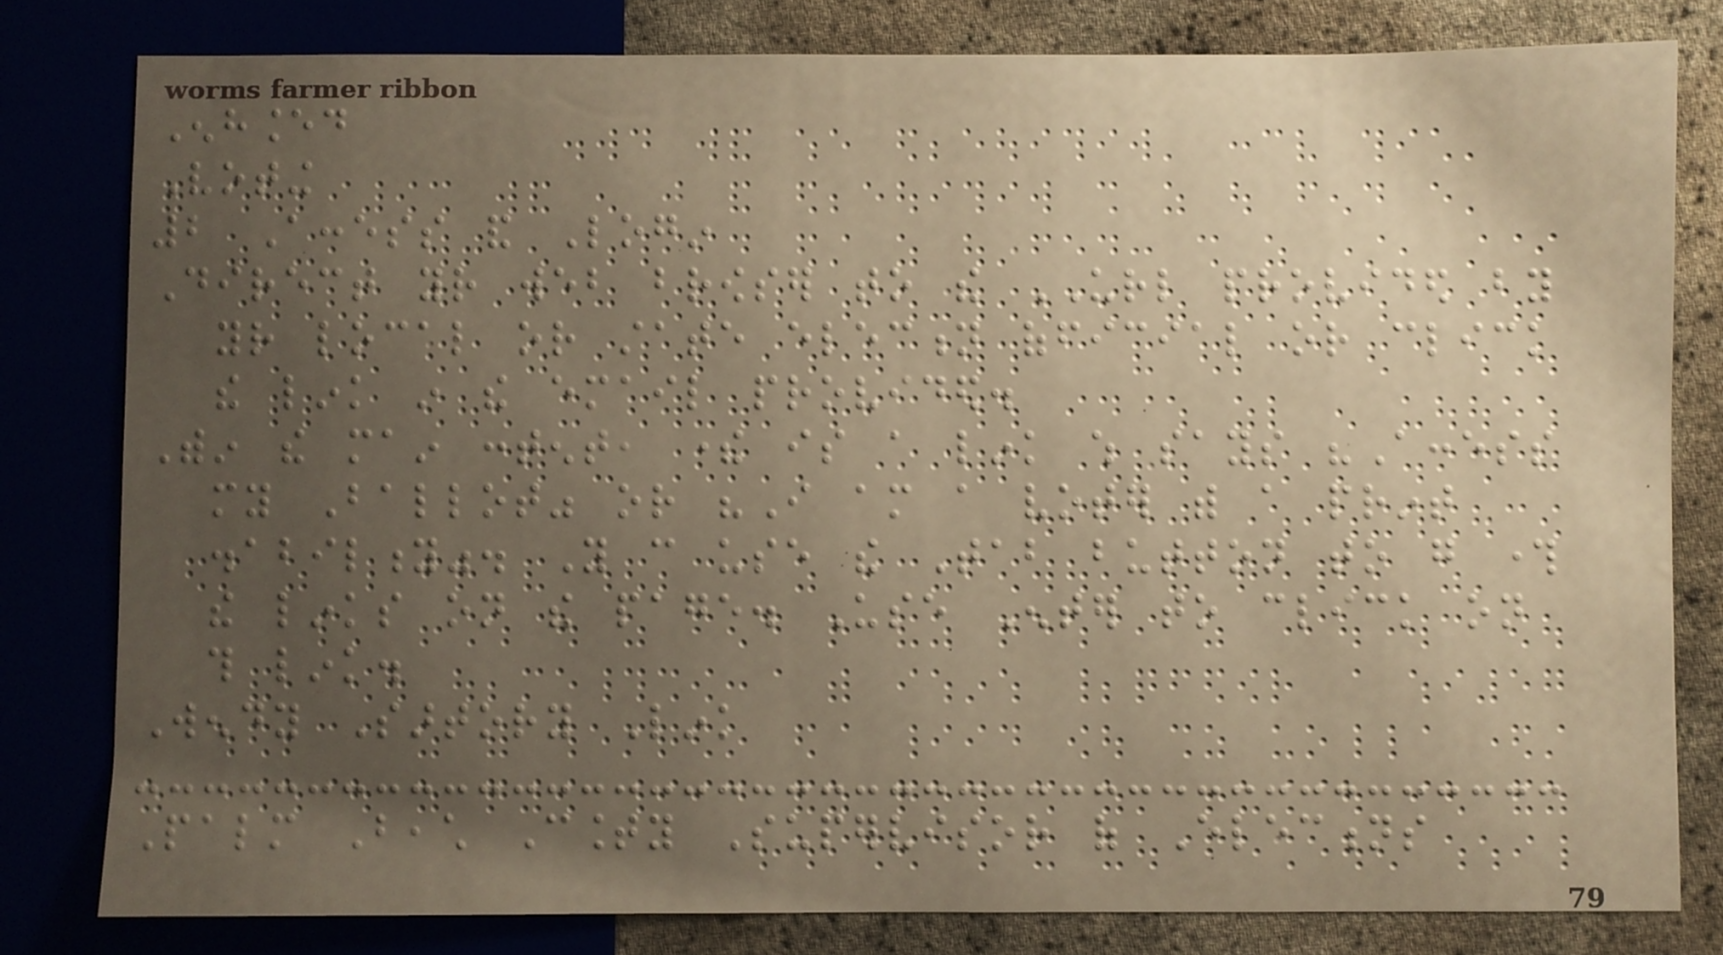Enhanced
Voting
2 Access and Login
Direct your web browser to the URL provided by
your local or state election official or click
the link in the email provided.
Within the main content, there is a link which says "Access
my Ballot" or "I am a voter with a print
disability". You can use the Tab button to go through
the links on the page. Use Enter to click on
this link.
Wendy Sartory Link
Palm Beach County Supervisor of Elections
